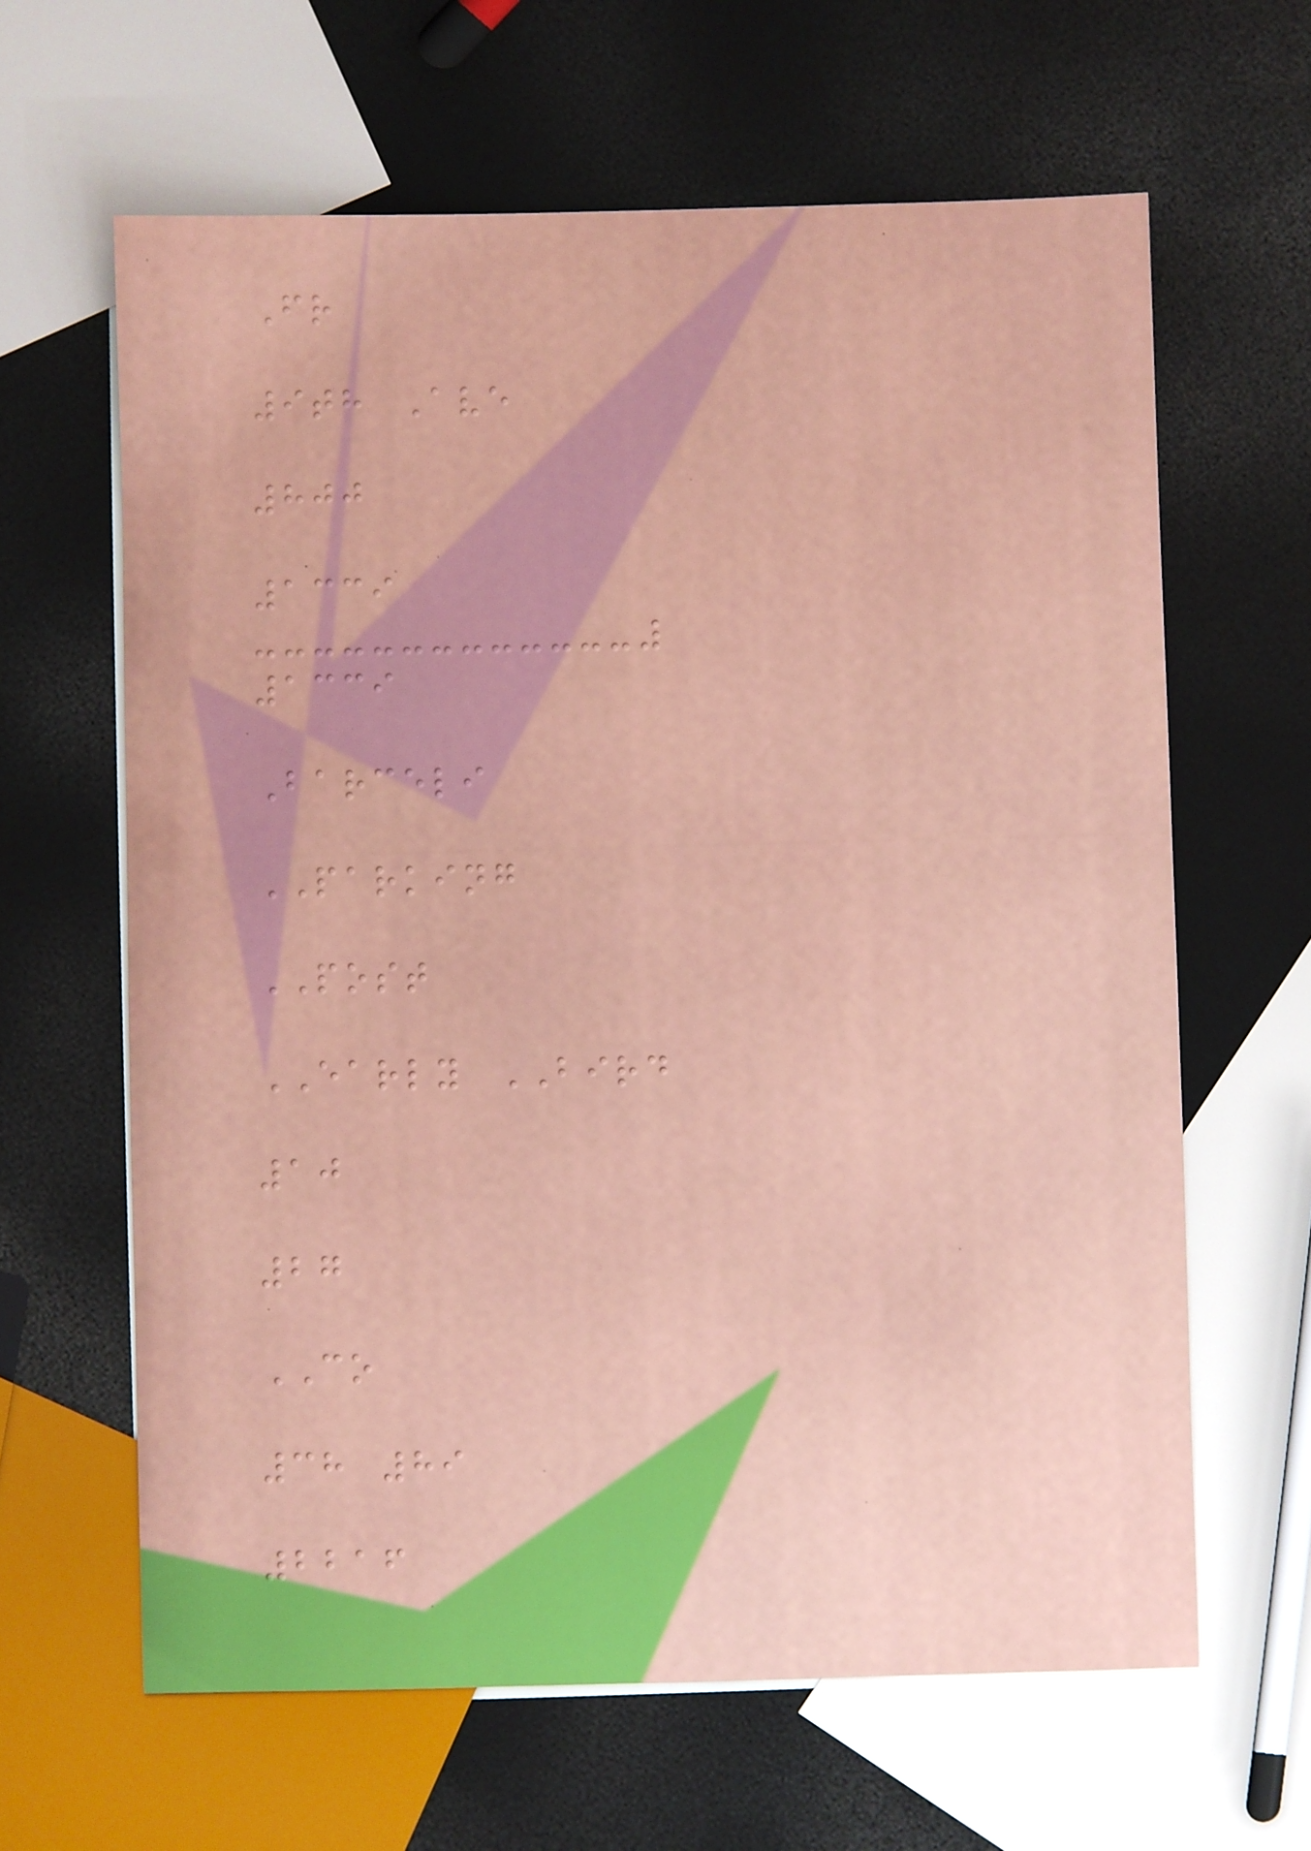Fr
9th Ave
800
1339
1339
Barceli
PARKING
POST
EARLY BIRD
10
27
CO
38 89
2216
